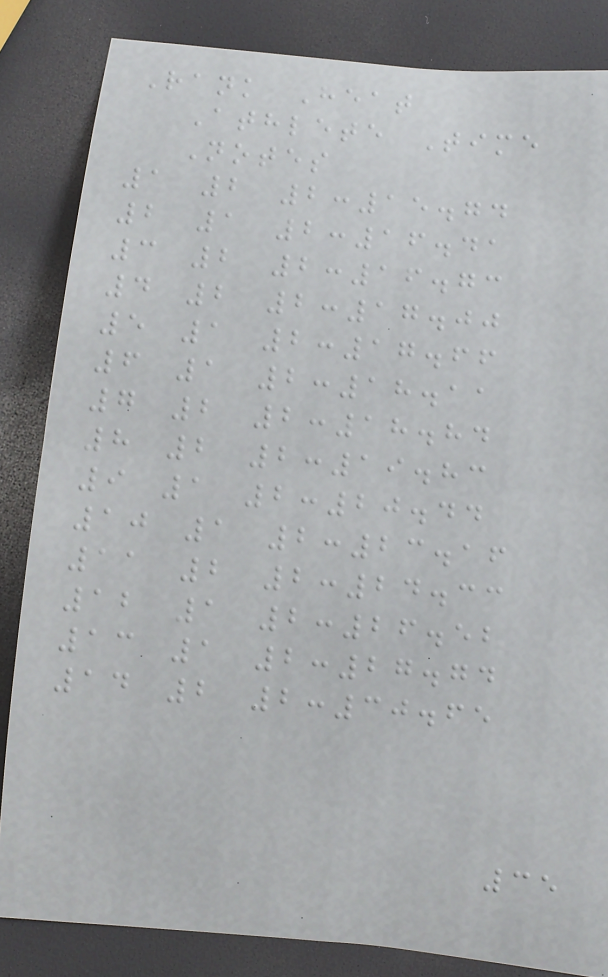Rank Heat
Athlete Time
Notes
1 2 2:15.74
2 1 2:16.41
3 2 2:16.73
4 2 2:17.00
5 1 2:17.66
6 1 2:18.11
7 2 2:18.84
8 2 2:19.83
9 1 2:20.44
10 1 2:23.16
11 2 2:24.33
12 1 2:26.52
13 1 2:27.74
14 2 2:30.65
35
